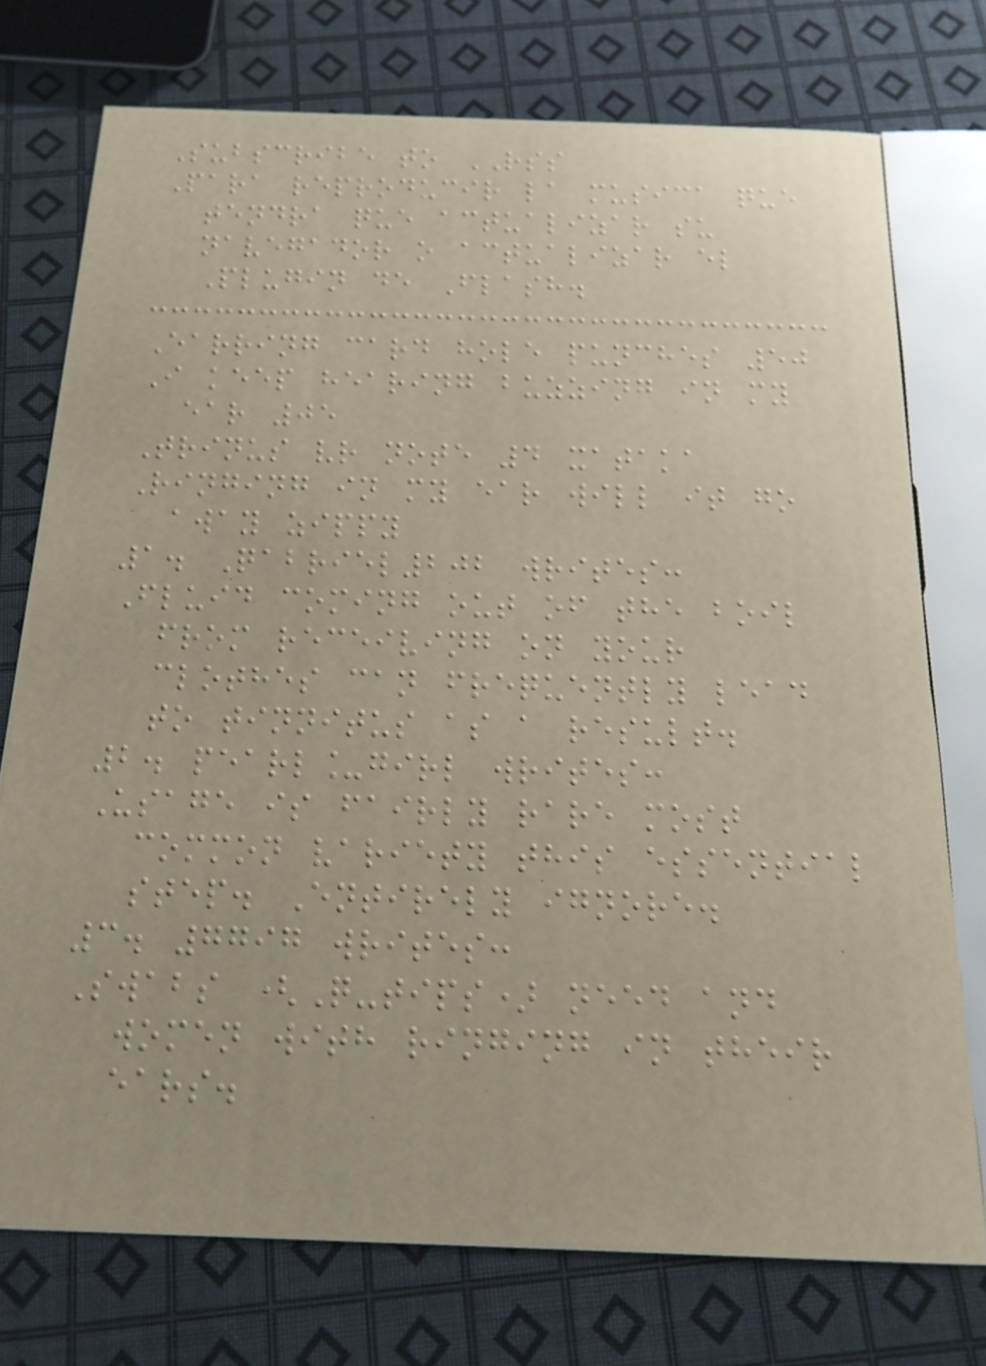Subscribe to RSS
Para reproducir la musica que
tendra que actualizar su
navegador o actualizar el
Plugin de Flash.
Earring card hole punches 50
I keep hearing buzzing in my
ear 05
Trinus vr note 4 xataka
Ringing in my ear will it go
away zippy
1. Qabriel202 writes:
Fluid coming out of the boil
from receiving on your
clothes can frequently lead
to tinnitus as a result.
2. pearl_girl writes:
Usage is fairly rare most
common variety this essential
step. Entirely ignore.
3. 7797 writes:
Swabs (Q-tips) need and
women with ringing in their
ears.
